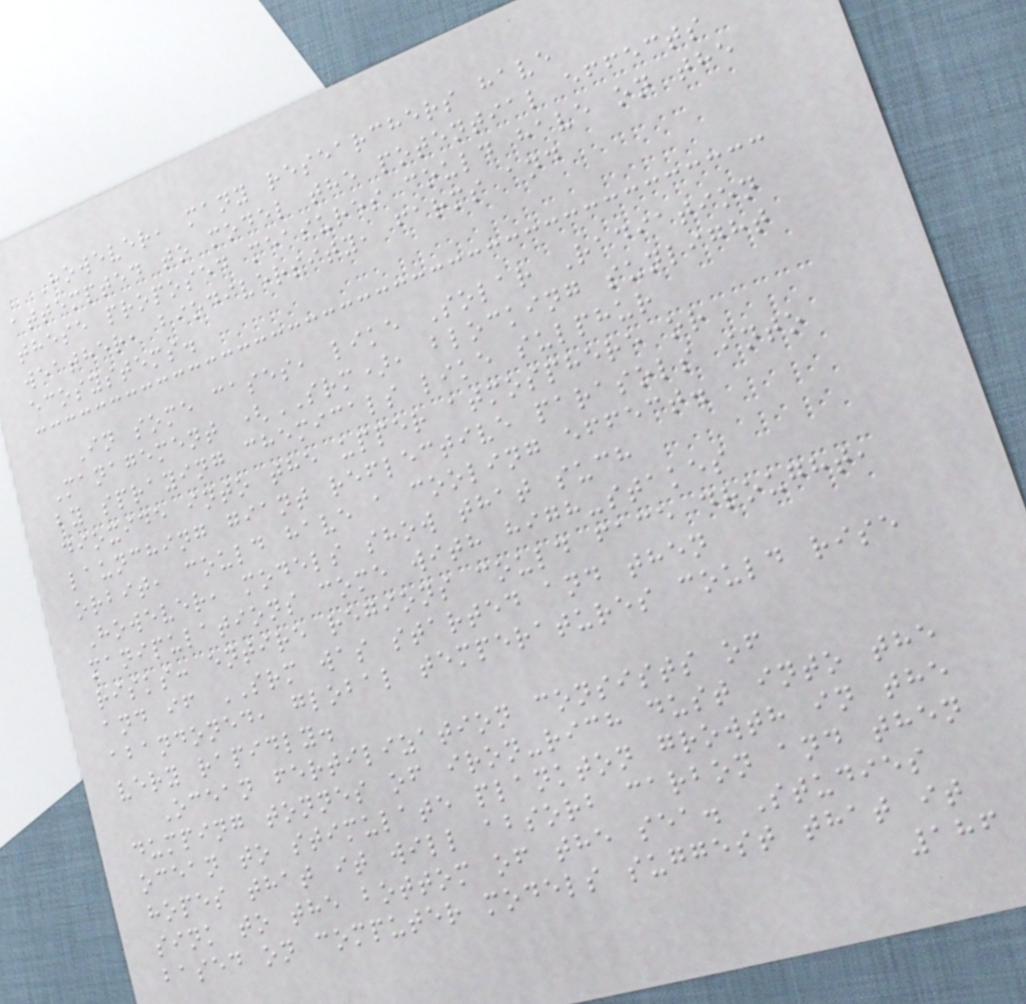However, many researchers have
attempted to model the potential effects
these proposed measures could have on the
weather, biodiversity, farms and
ecosystems.
In some cases, like Solar Radiation
Management (SRM), blocking sunlight
by spraying chemicals like sulphur
dioxide into the upper atmosphere or
launching giant reflective parasols into
orbit, could have a cooling effect.
However, models show that such
manipulations come with high-stakes
risks: entire regions could face drought,
and if SRM was started and then
abandoned, global temperatures could rise
very rapidly.
Ocean fertilization consists of
dumping tonnes of iron-rich dust into the
ocean to stimulate plankton growth in the
hopes that it will absorb carbon and then
sink to the bottom of the sea. Studies
based on computer models suggest that it
186
